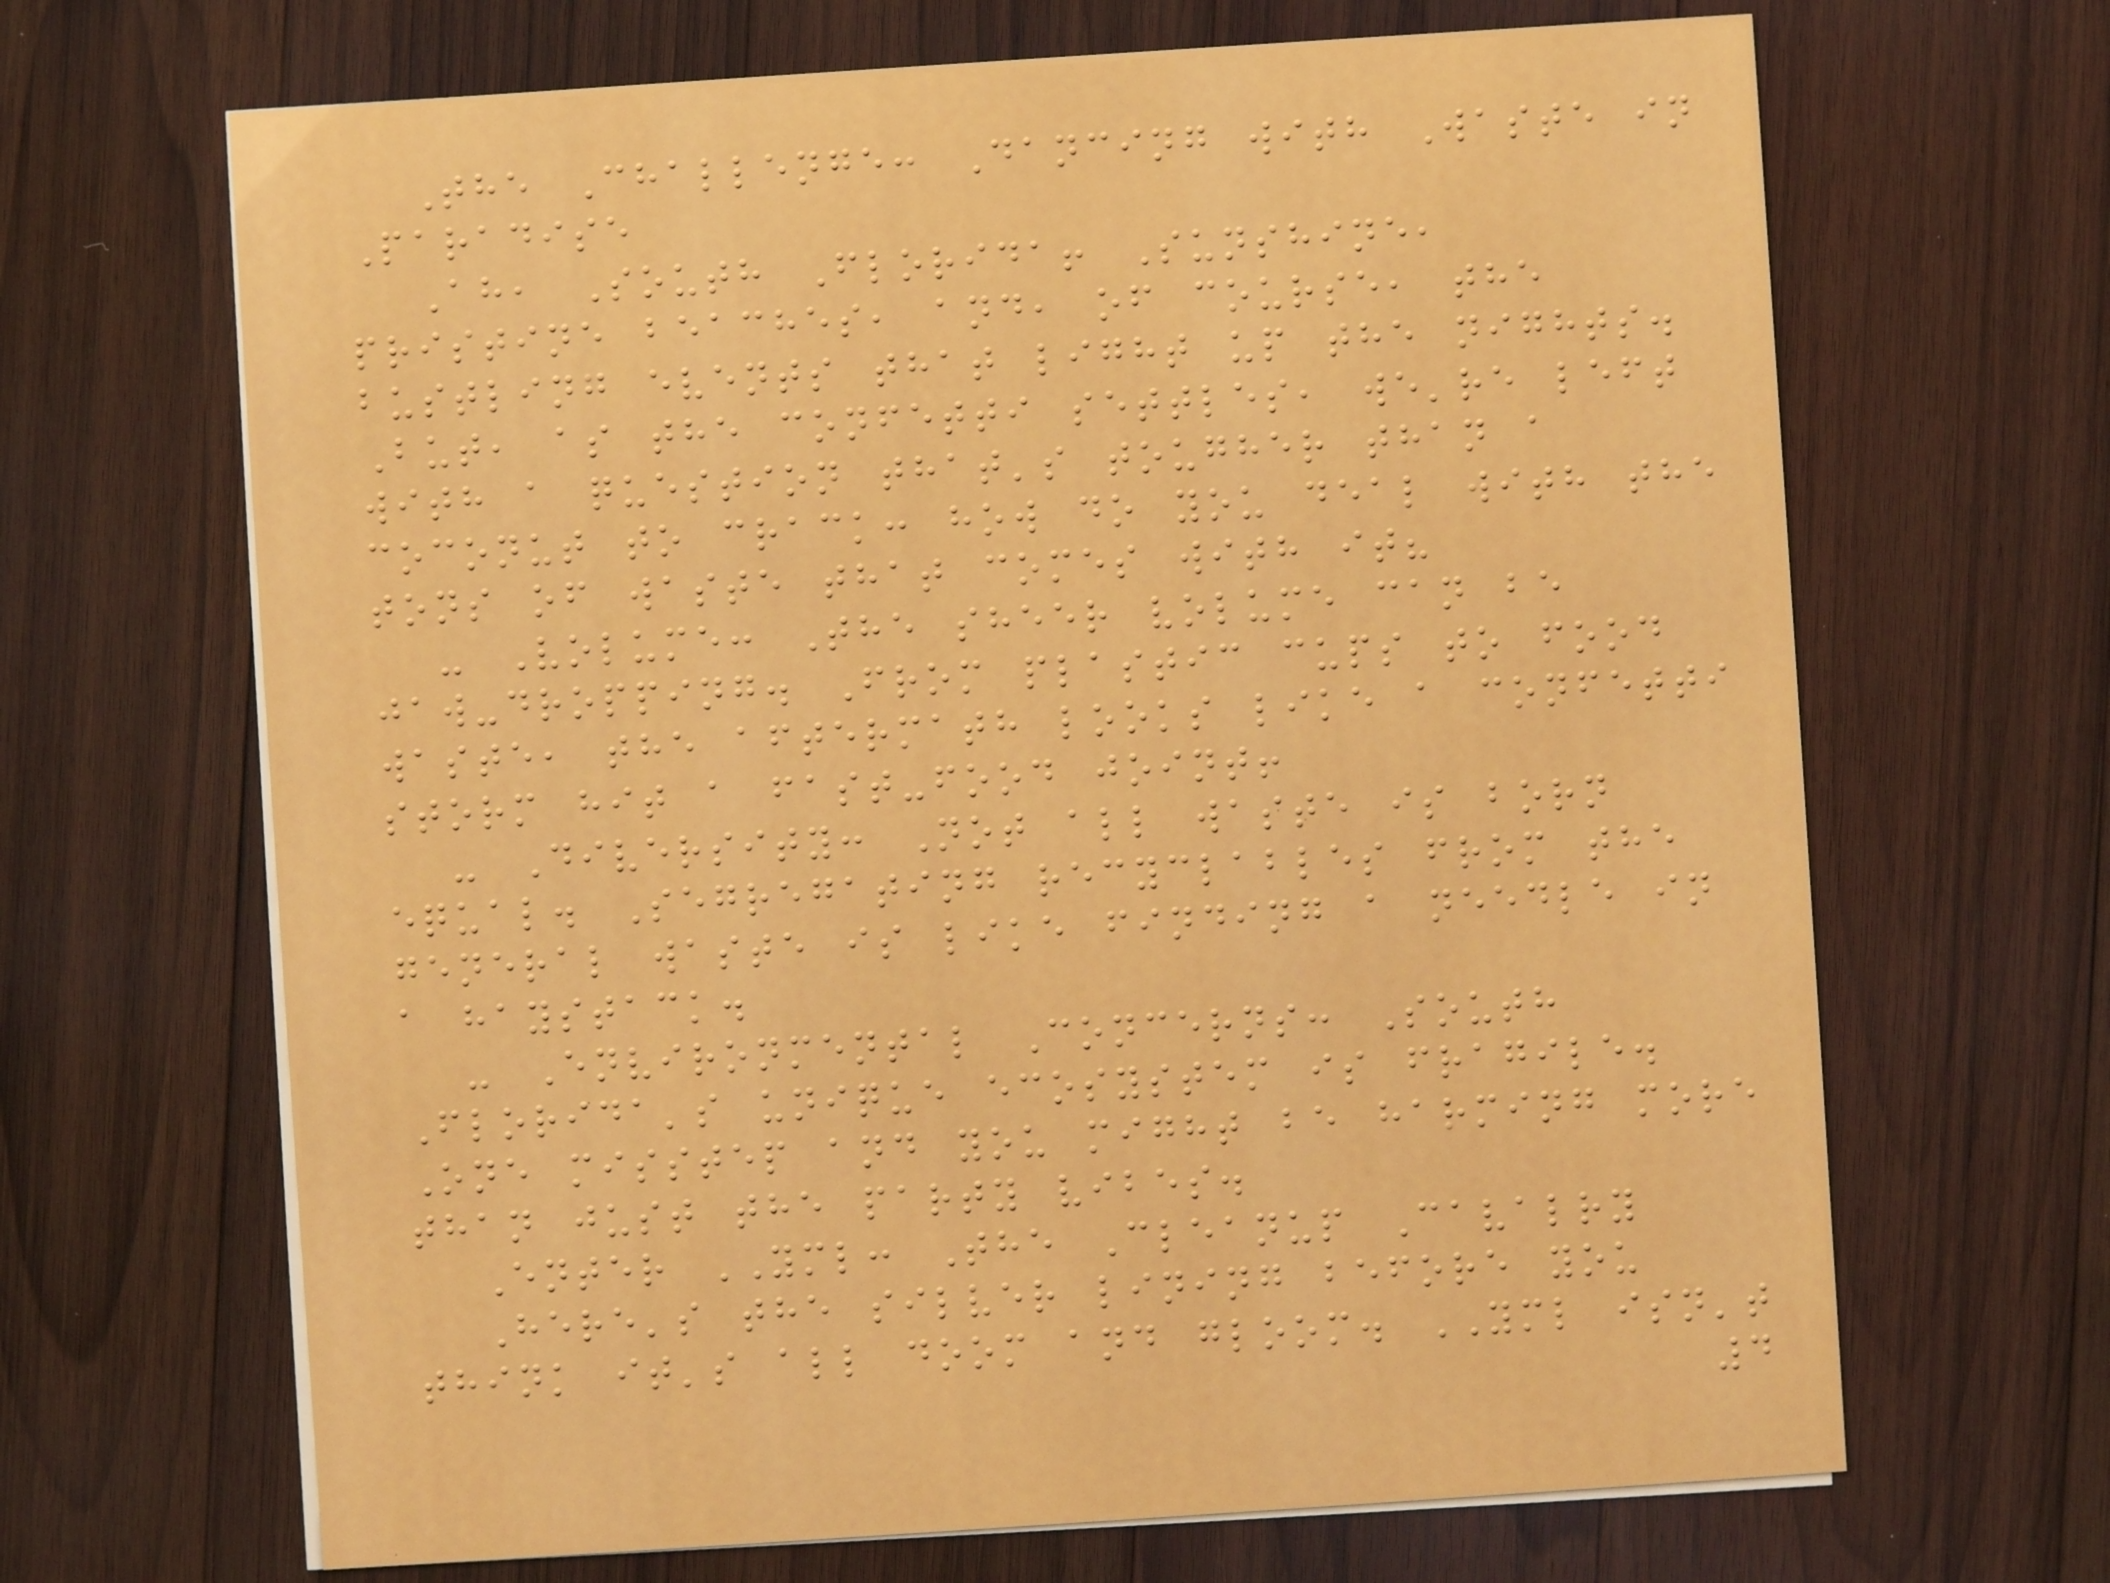The Challenge: Dancing with Waste in
Paradise
Ah, South Florida! Sunshine,
pristine beaches, and, of course, the
bustling events that light up the nights.
But, as the confetti settles, we're left
with a question that's tougher than a
coconut to crack: how do you deal with the
tons of waste that comes with it?
- Volume: The sheer volume can be
jaw-dropping. From plastic cups to food
waste, the aftermath looks like a confetti
storm hit a fast-food joint!
- Diversity: Not all waste is born
equal. Segregating recyclables from the
general waste is like finding a needle in
a haystack.
- Environmental Concerns: South
Florida's unique ecosystem is fragile.
One misstep and you might be harming more
than just the party vibes.
Enter YML: The Cleanup Cavalry
Here's the silver lining before you
think it's all doom and gloom. YML isn't
4
